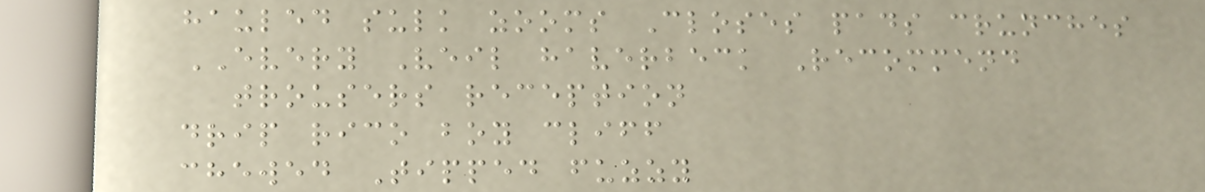hauled sulk zooms Closes pads crunches
EVERY Veil haverbeck Recommend
trousers reception
drip rico boy cliff
chewed Tipped fuzzy
